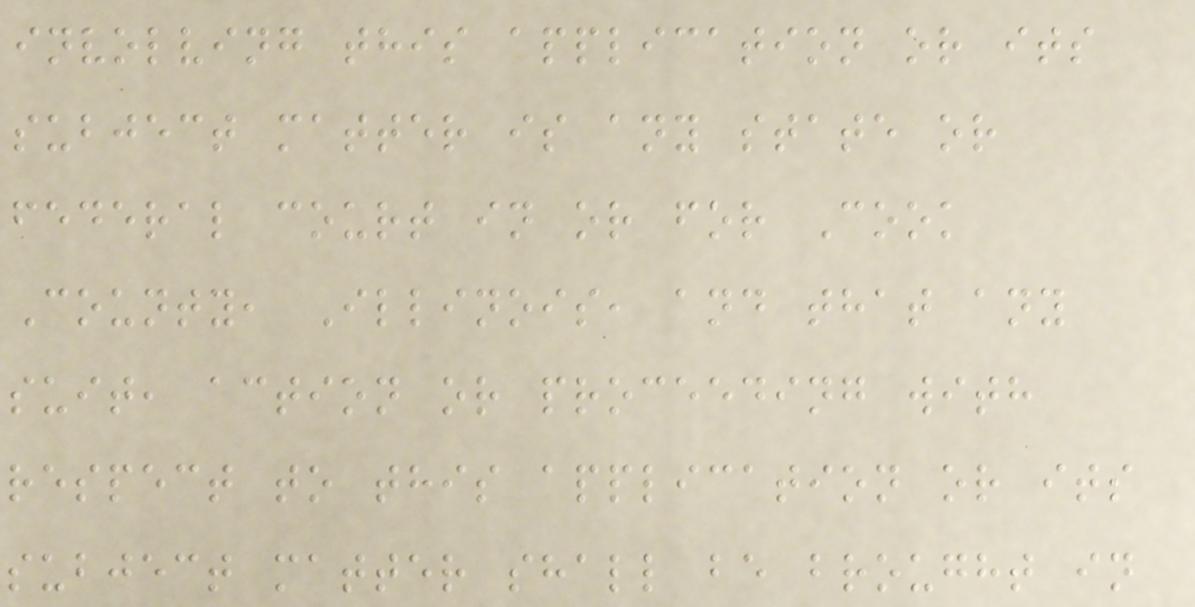involving this application or its
subject matter is any state or
federal court in or for Cook
County, Illinois, and that any
suit, action or proceeding with
respect to this application or its
subject matter shall be brought in
